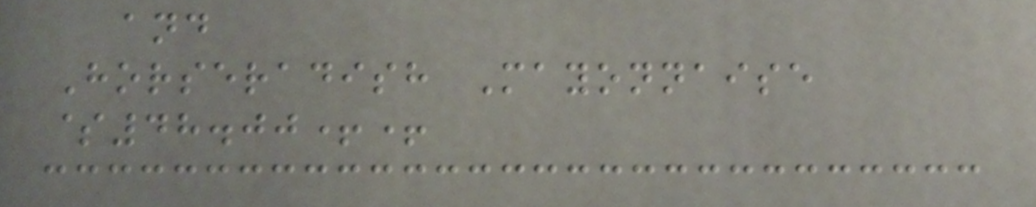and
Horseradish Mayonnaise
$48.00++
